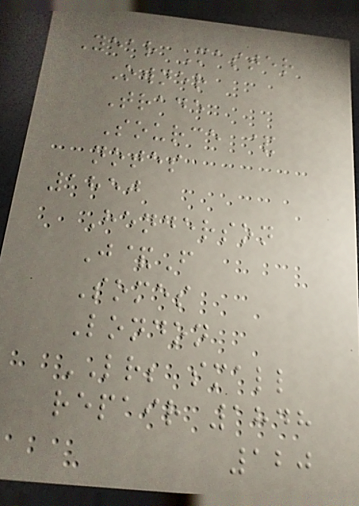Year Master
Owner
Trade
Source &
notes
1850
Henderson
J&F
Somes
London
LR; small
repair 1848
120
